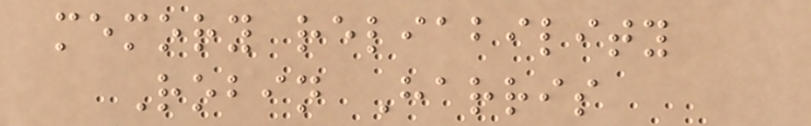memory reliability
Robin Harris
